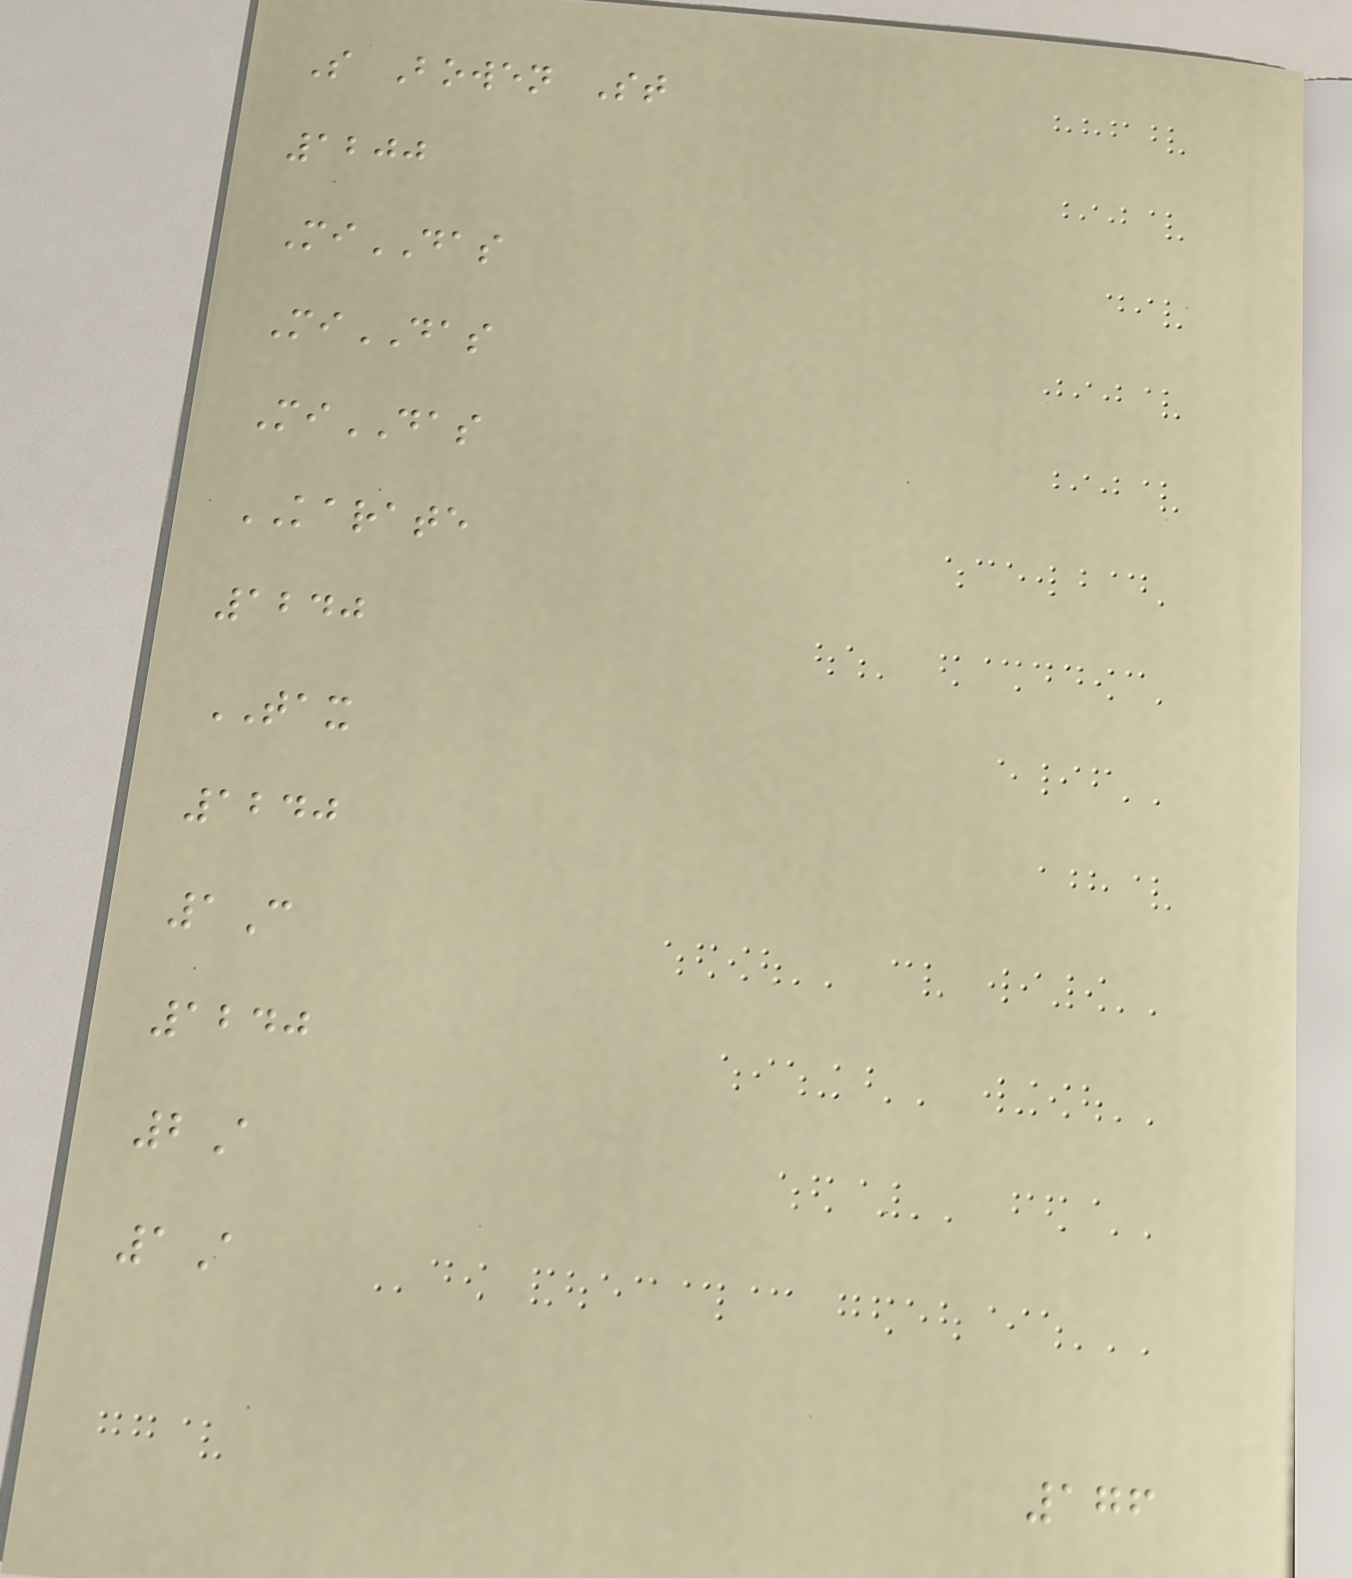S Bowen St
1200
MiDAS
MiDAS
MiDAS
KARATE
1240
TAX
1240
1C
1240
2A
1A
176
